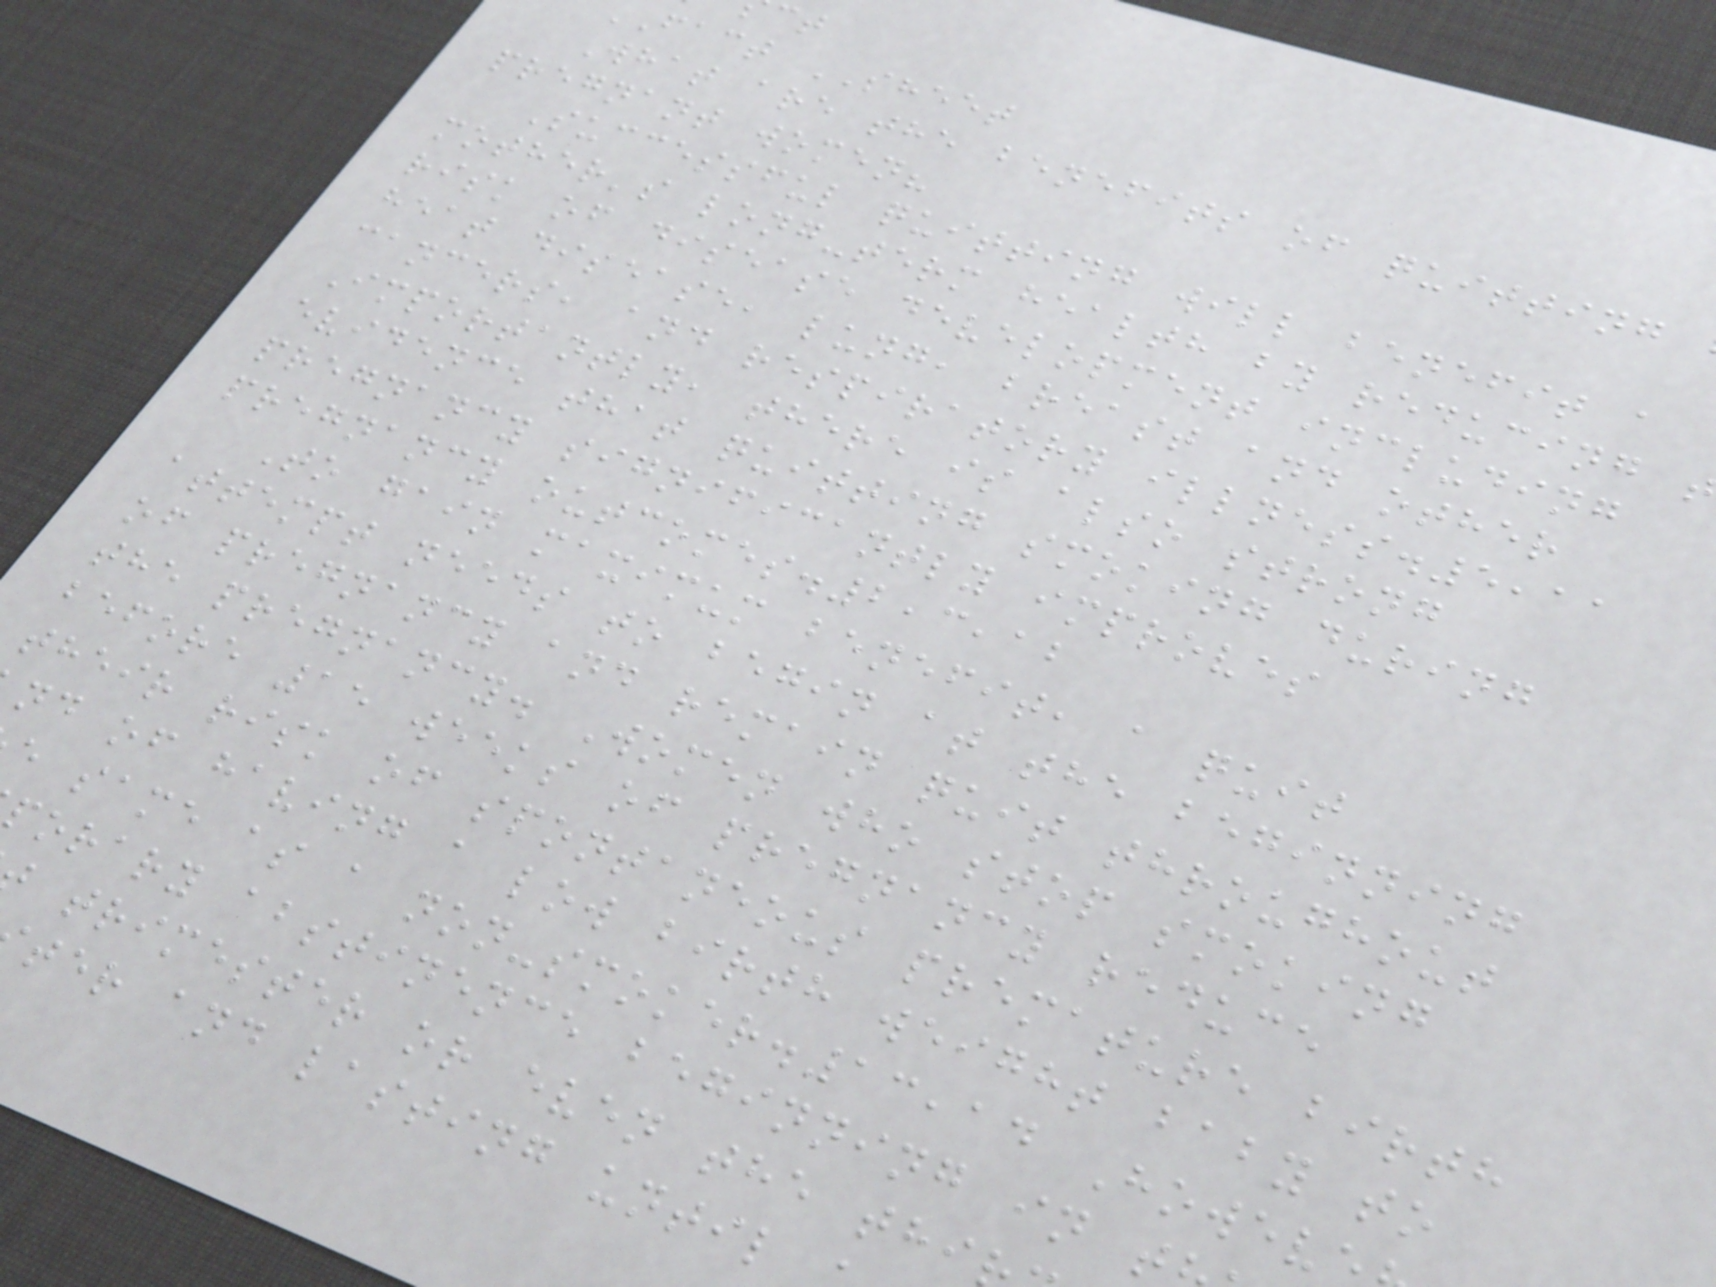fact SHEET
What are the benefits of quitting
pregnant women?
Successful quitting will benefit a
mother's long-term health by reducing
risk of disease development including
heat disease, lung, breast and other
cancers, and respiratory illness.5,11
Importantly, there is also strong
evidence that quitting smoking during
pregnancy significantly improves
pregnancy outcomes.2,3,12
To gain maximum benefit, a quit
attempt needs to begin at the beginning
of pregnancy and remain quit throughout
the pregnancy. Women who stop smoking
before 15 weeks of pregnancy reduce
their risk of spontaneous premature birth
nd of having a low birth weight baby to
e same as a non-smoker.13,14 Howev
porary abstinence beginning in t
trimester or even the thi
ter and lasting until
